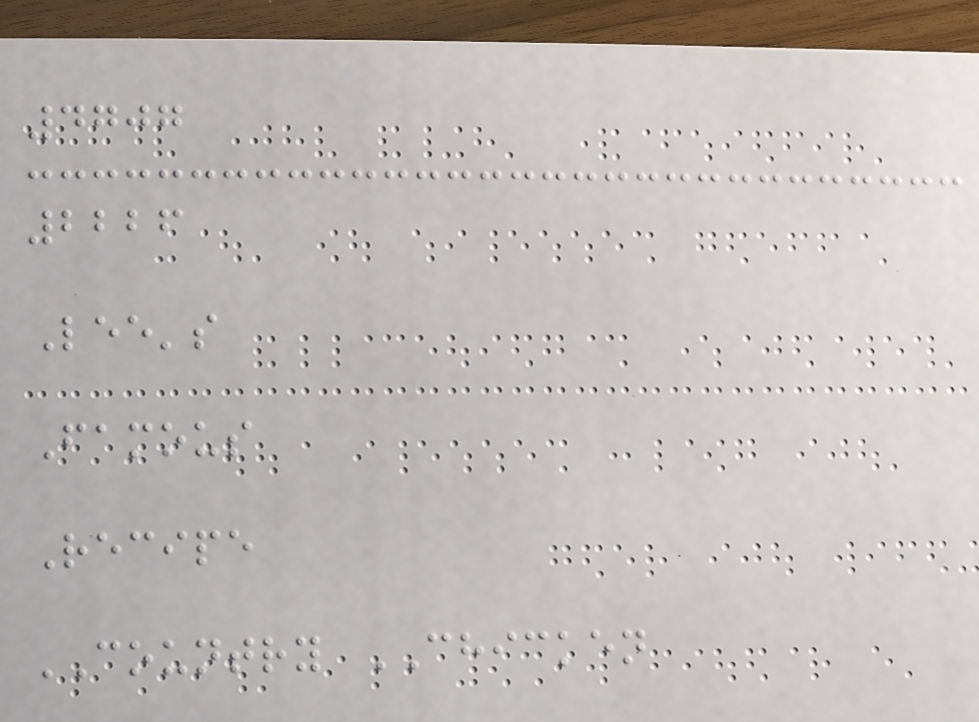4707
2226
Lee's
Famous
Recipe
COUNTRY CHICKEN
